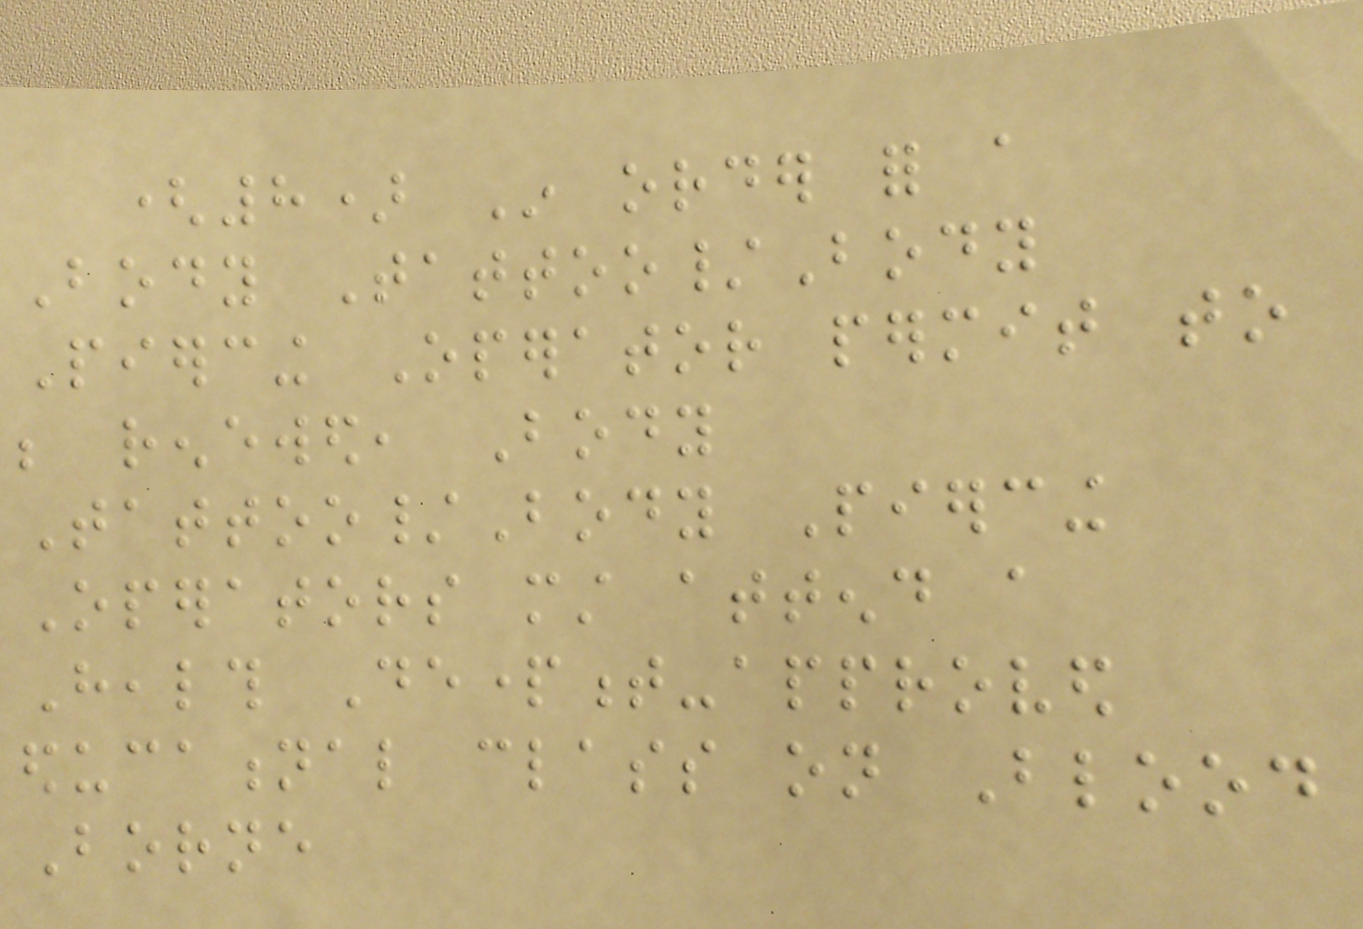(8) In order for a
Body Tattoo/Body
Piercing Operator permit to
be renewed, Body
Tattoo/Body Piercing
Operators must attend a
Health Department-approved
educational class on Blood
Borne
